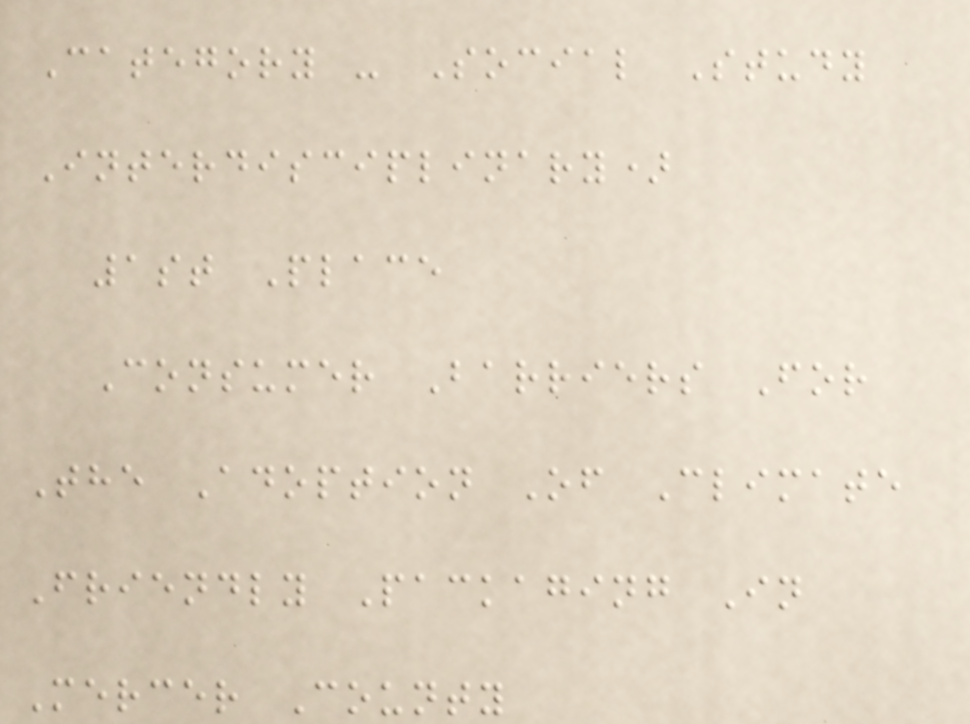Category - Social Study
Interdisciplinary)
1st Place
Consumer Barriers For
The Adoption Of Climate
Friendly Packaging In
Mercer County
